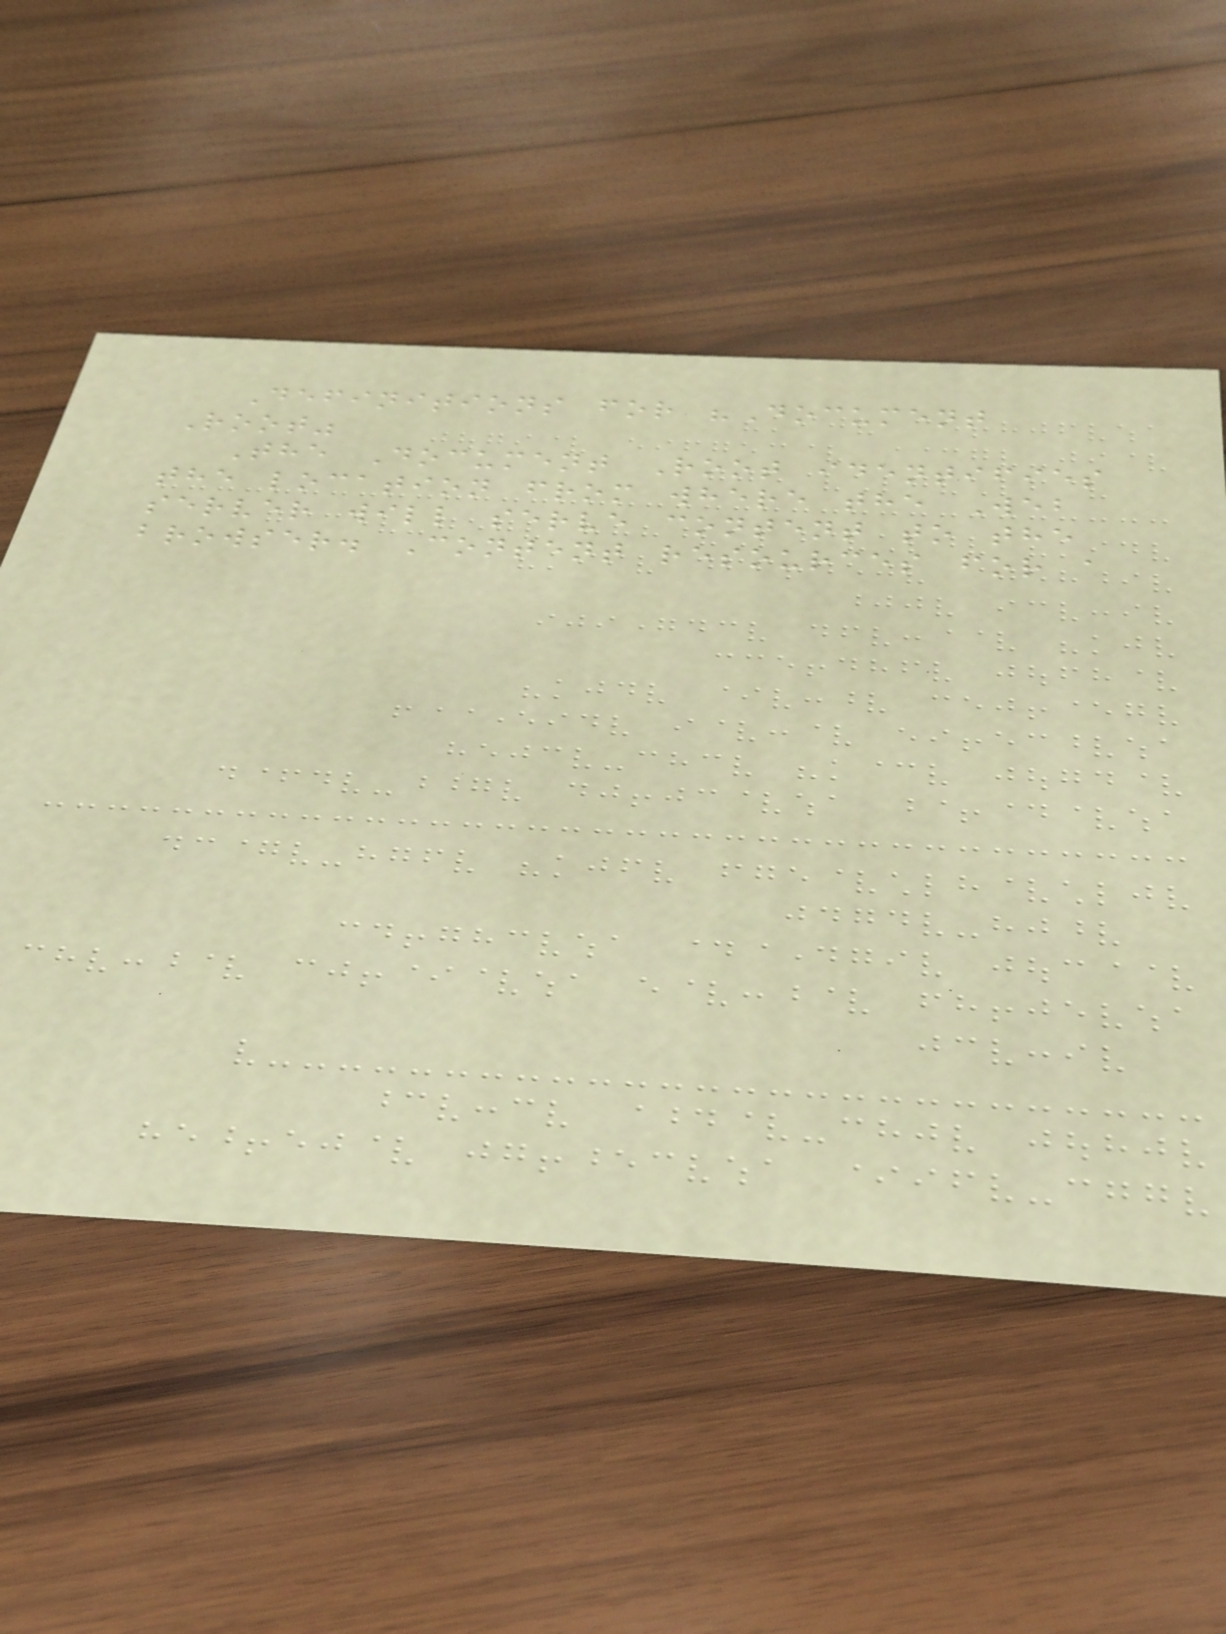Definitions for "Document
Root"
The Document Root identifies
the location from where the Web
server will serve content to the
browser. Content resources for a
